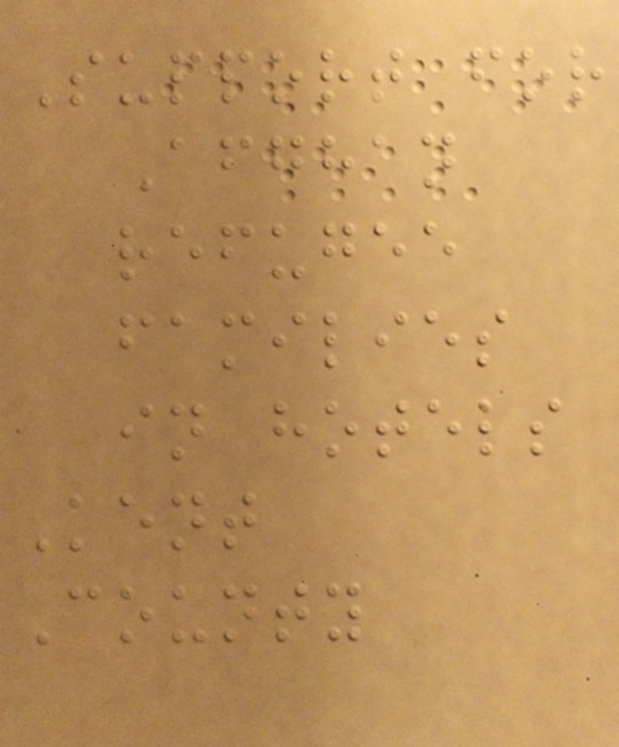Support for
Afghan
refugee
families
in hotels
Kent
County
